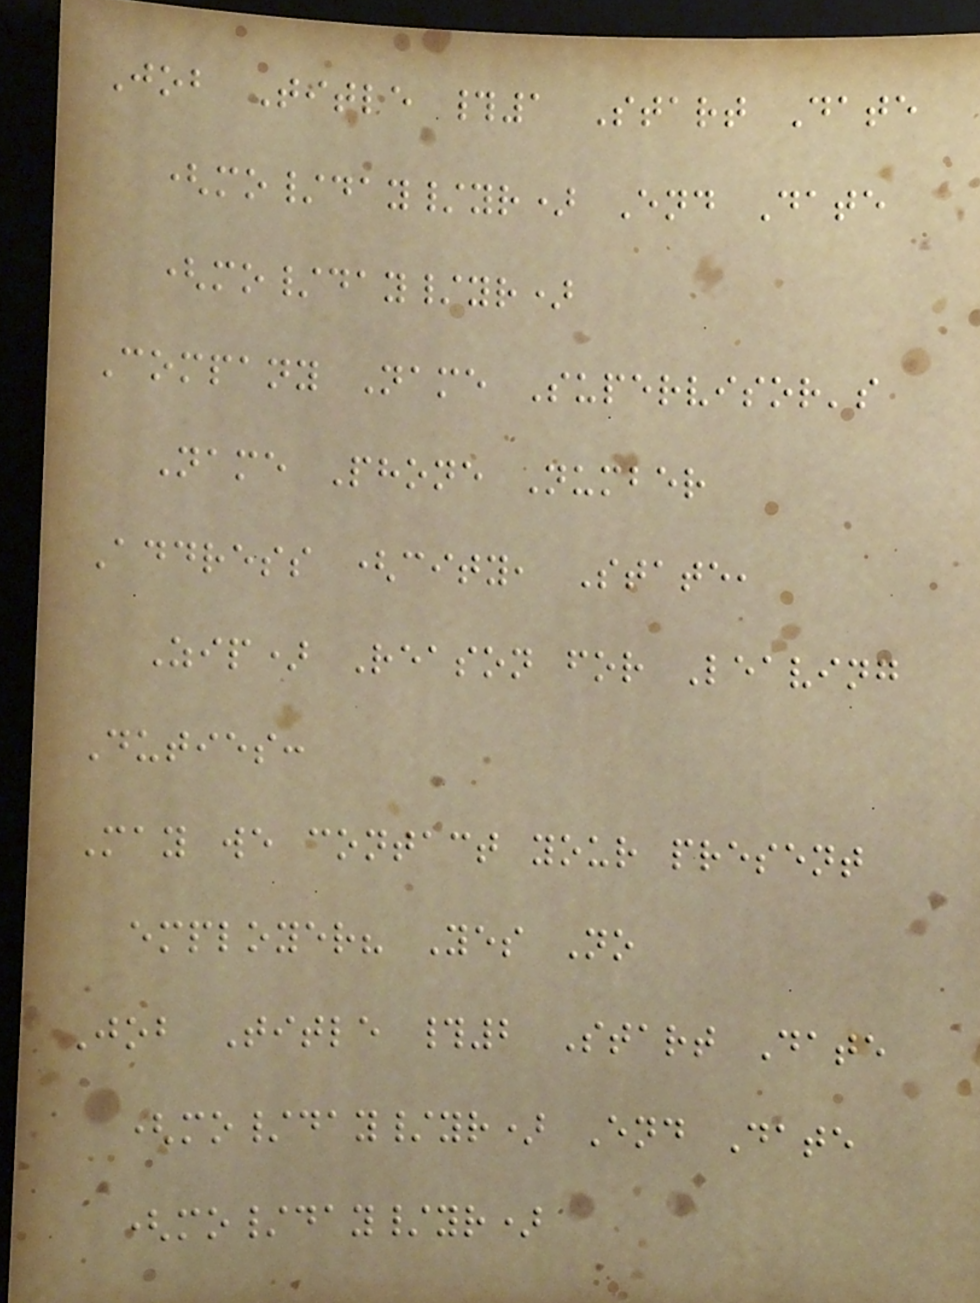Job Title #1 Start Date
(mo/day/yr) End Date
(mo/day/yr)
Company Name Supervisor's
Name Phone Number
Address (city, State,
Zip) Reason for Leaving
Duties:
May we contact your present
employer? Yes No
Job Title #2 Start Date
(mo/day/yr) End Date
(mo/day/yr)
